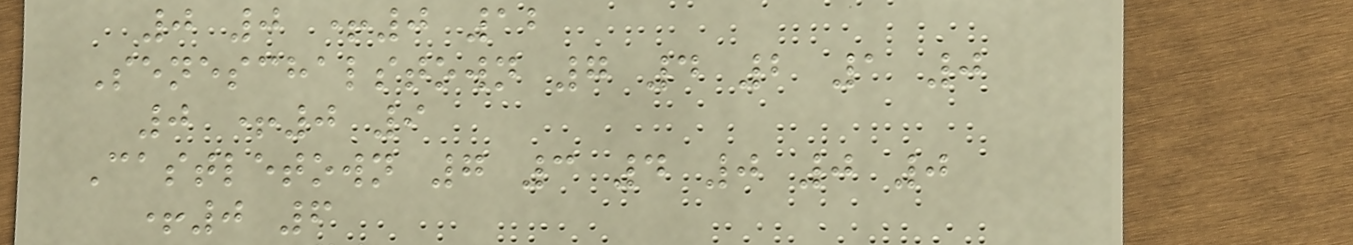0 0 +0 12
Seneschalstown 7 4 2 1 0
0 +0 9
Castletown 7 3 4 0 0 0
+0 6
